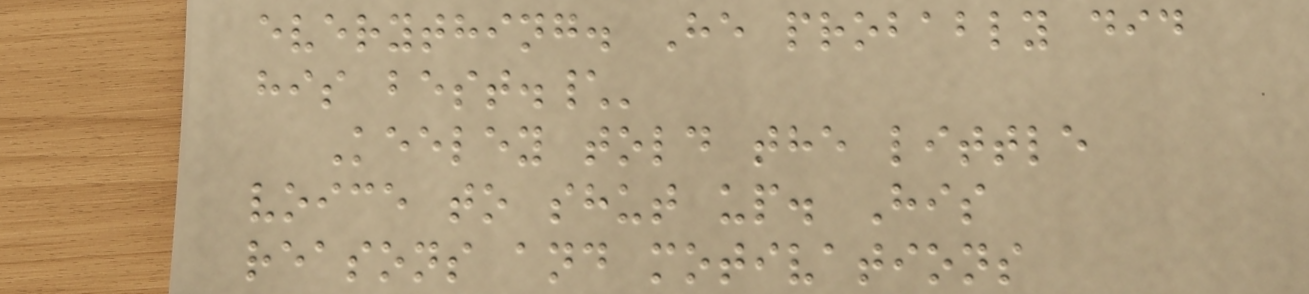everything. He probably did
his best.\'
Keeley told the little
voice to shut up. His
reasons and motivations
